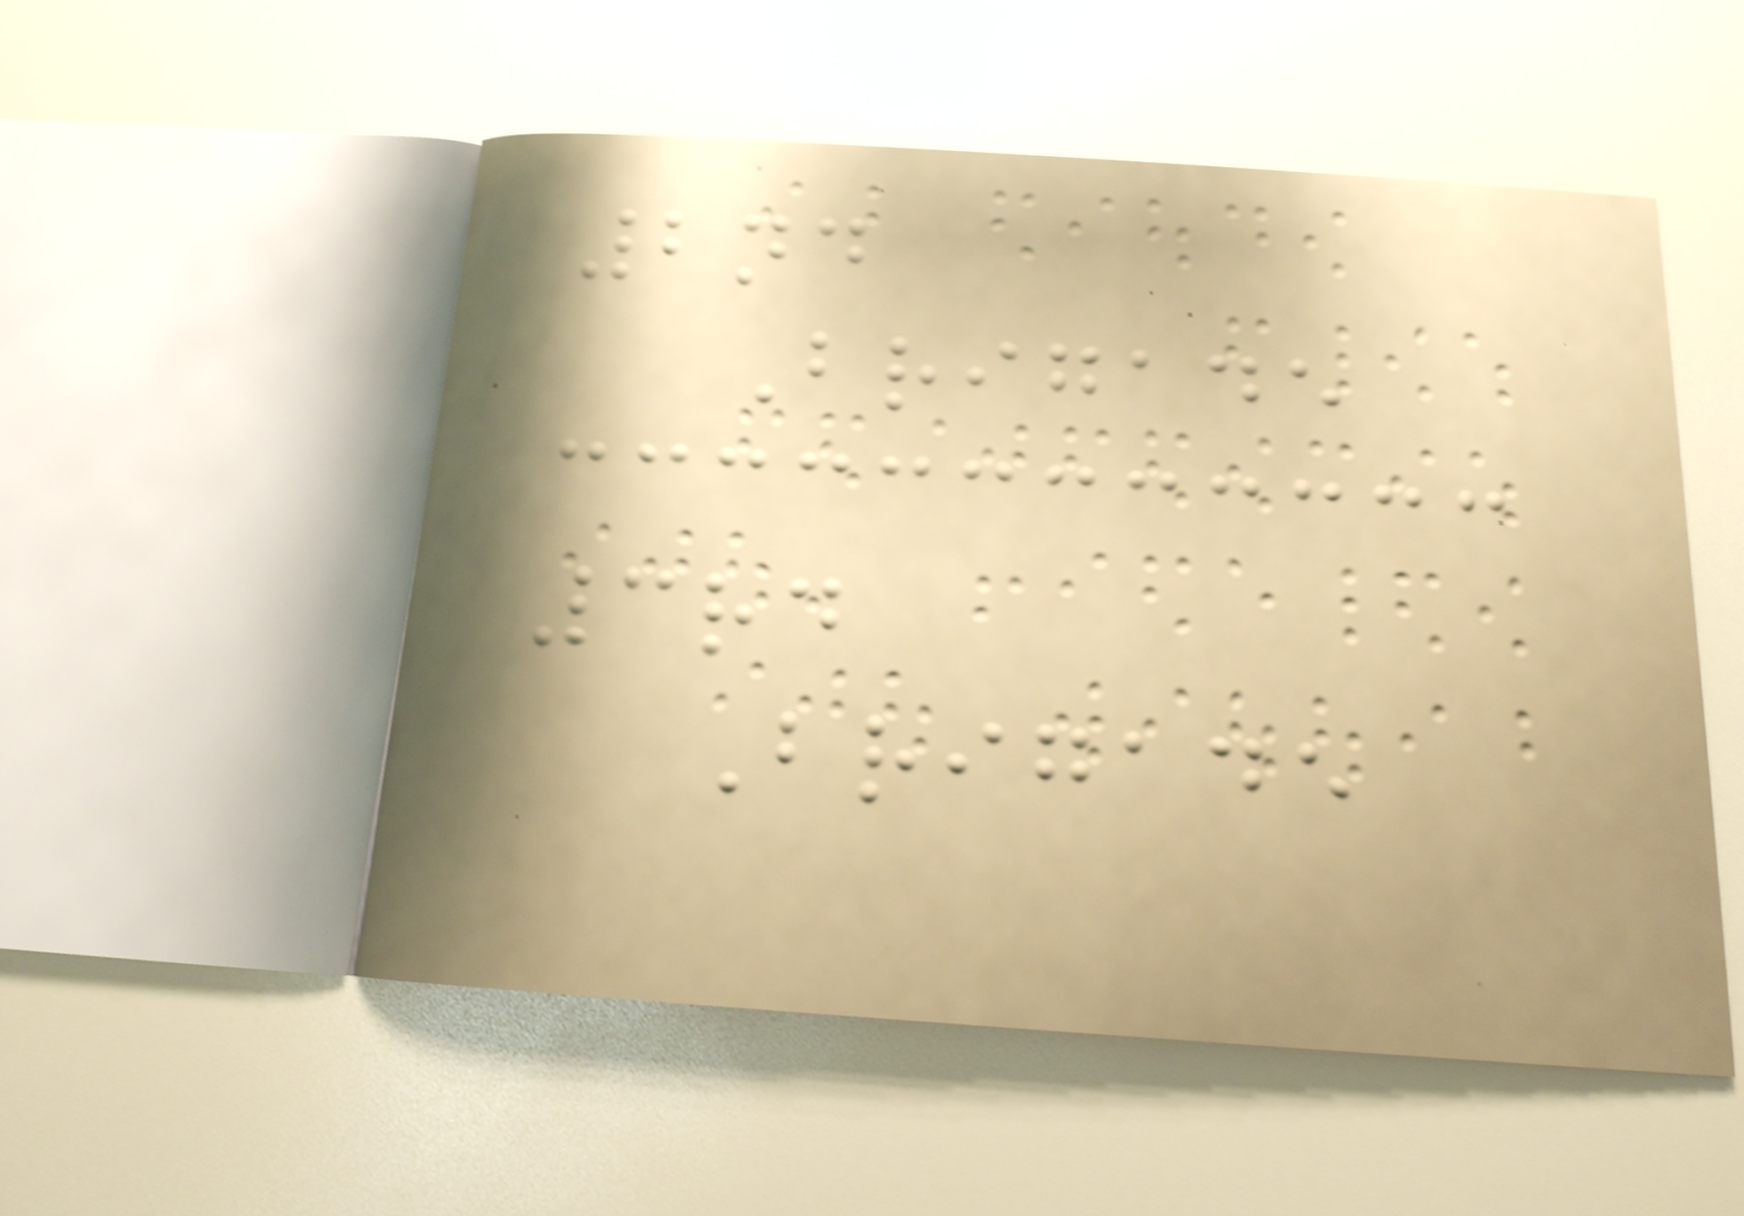2nd
Brigade
3rd
Brigade
